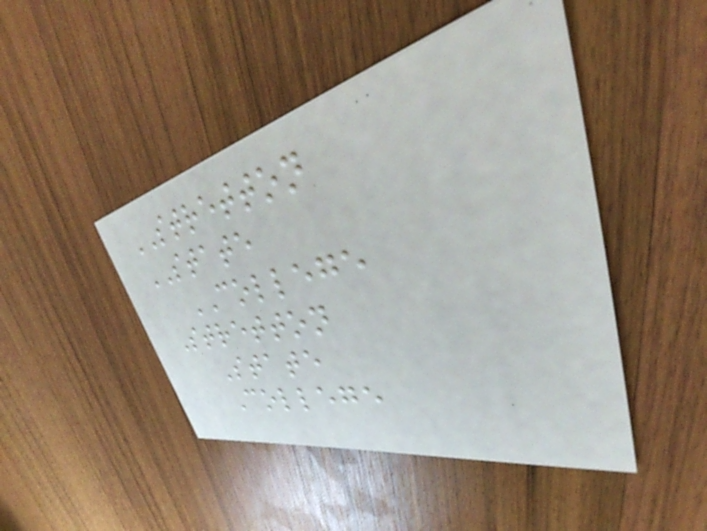STRETTON
STATE
COLLEGE
Stretton
State
College
